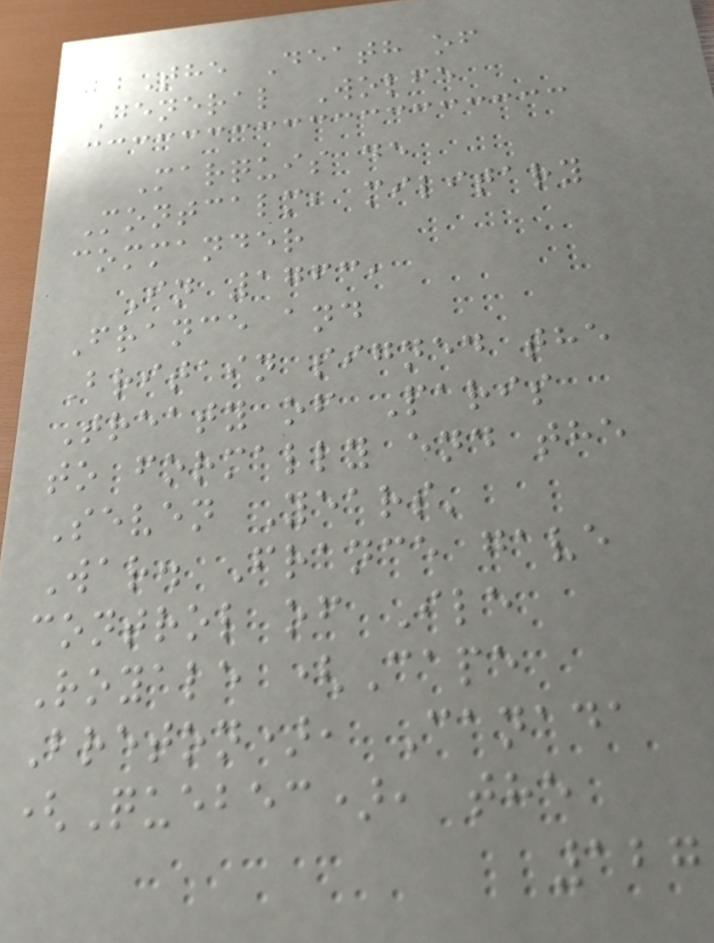The Death of
General Wolfe
Marquis de
Montcalm, military
commander
In 1763,
France and
Britain signed the
Treaty of Paris
to formally end the
Seven Years'
War. France gave
control of Ile
Royale (Cape
Breton), Canada
(Quebec), the
127
